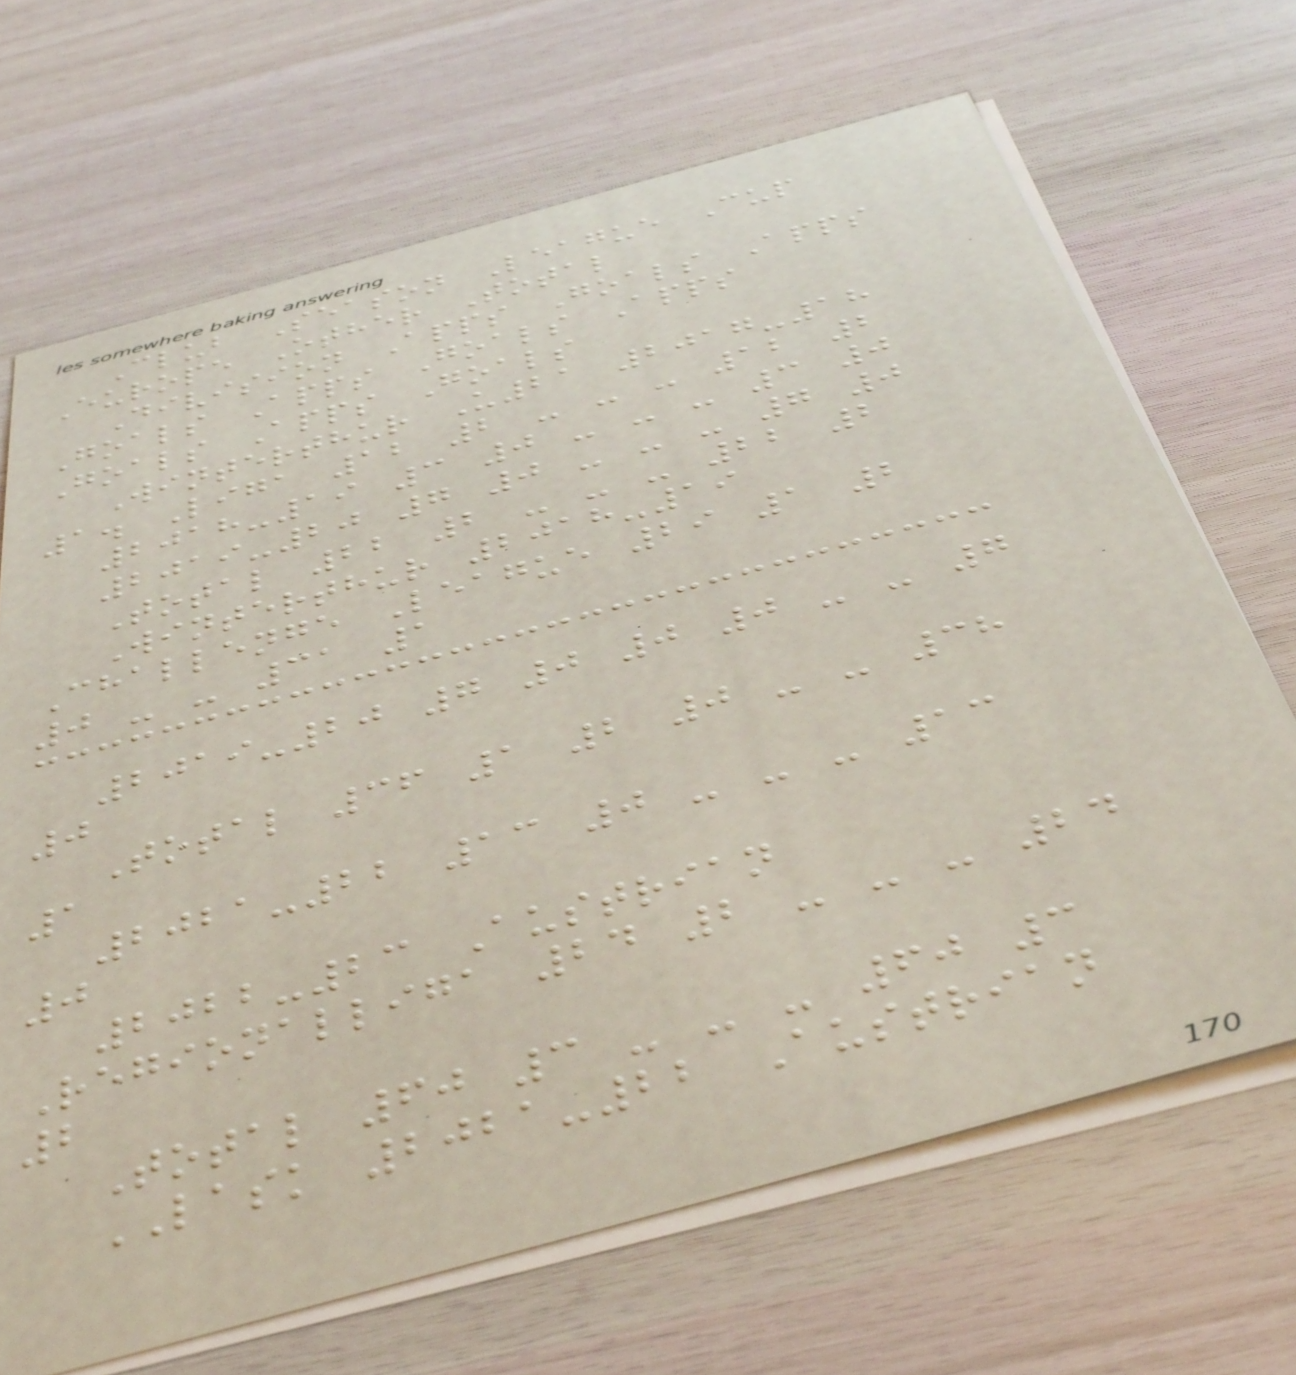Club Season League Cup
Europe Other Total
Division Apps Goals Apps
Goals Apps Goals Apps
Goals Apps Goals
Winterthur U21 2017-18
1. Liga 12 2 - - - 12 2
2018-19 3 0 - - - 3 0
2019-20 7 0 - - - 7 0
Total 22 2 - - - 22 2
Winterthur 2018-19
Challenge League 29 1 2
0 - - 31 1
2019-20 7 0 0 0 - - 7
0
Total 36 1 2 0 - - 38
1
2021-22 13 0 - - - 13
0
2022-23 Austrian
Regionalliga 24 2 - - - 24
2
Total 60 3 - - - 60 3
LASK 2021-22 Austrian
